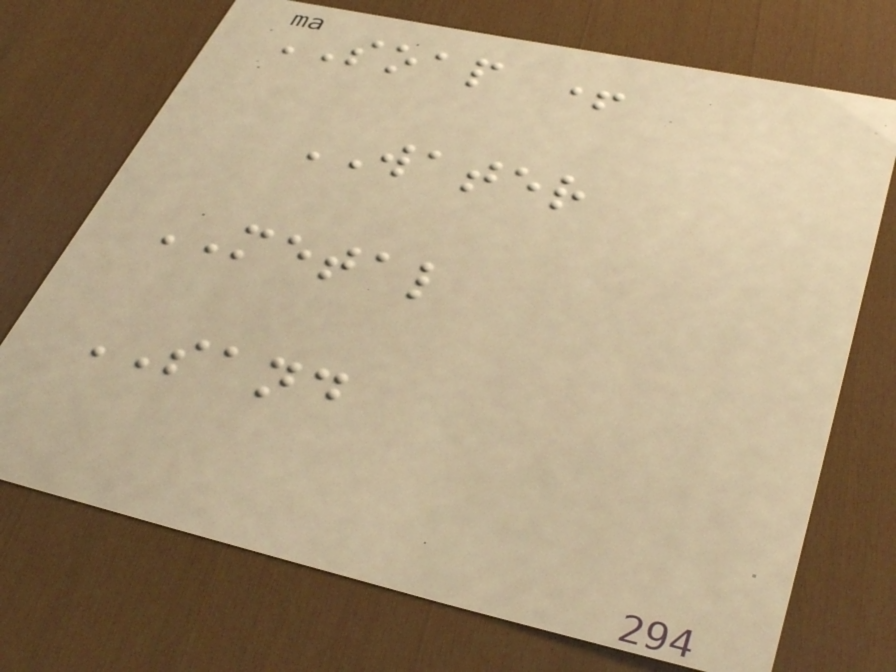SOAP +
WATER
METAL
SAND
